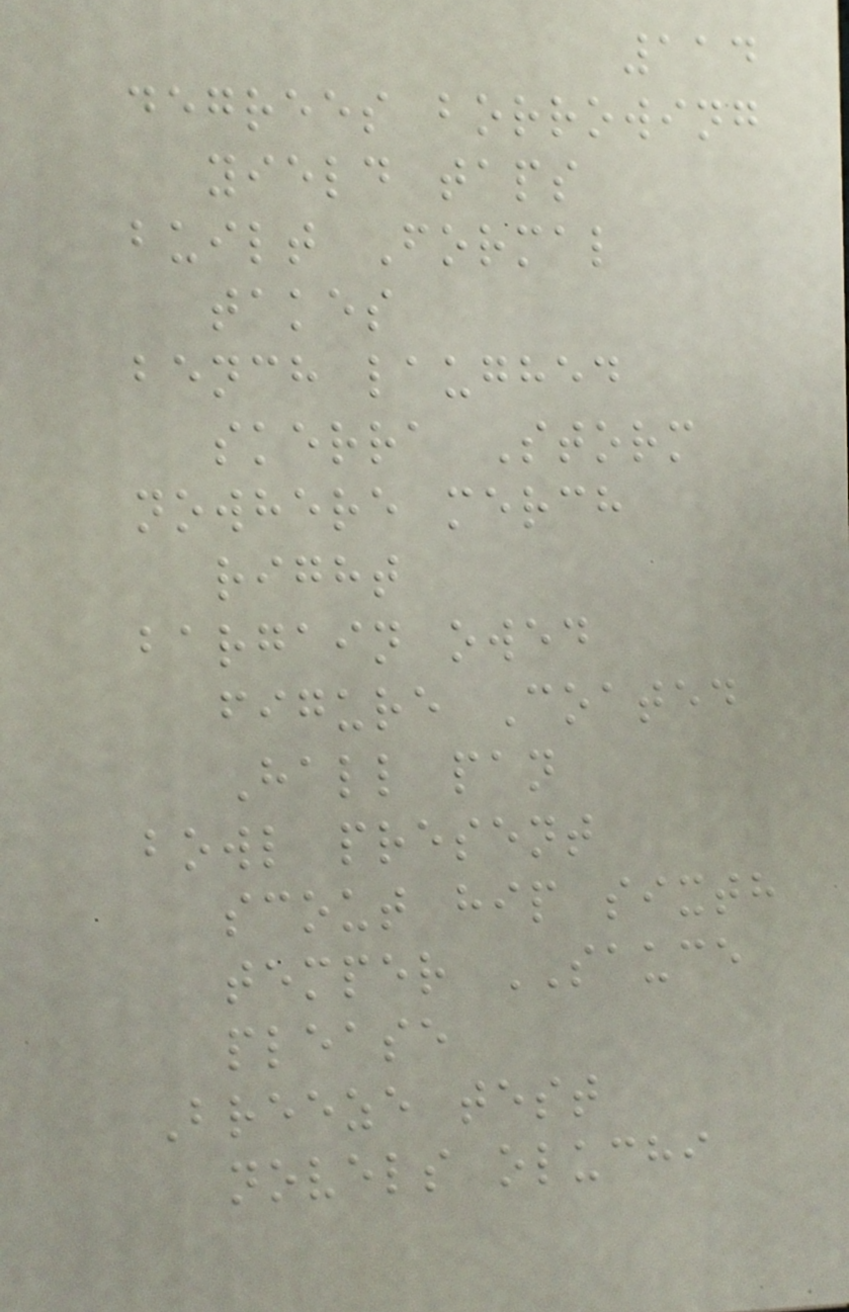114
degrees borrowing
yield taps
built Formal
takes
bench laughed
skerra Storm
nowhere merch
right
bargain owed
figure Coated
Hall pan
bowl present
scout hip sixth
temper SAUCE
please
Breeze test
novels oluchi
